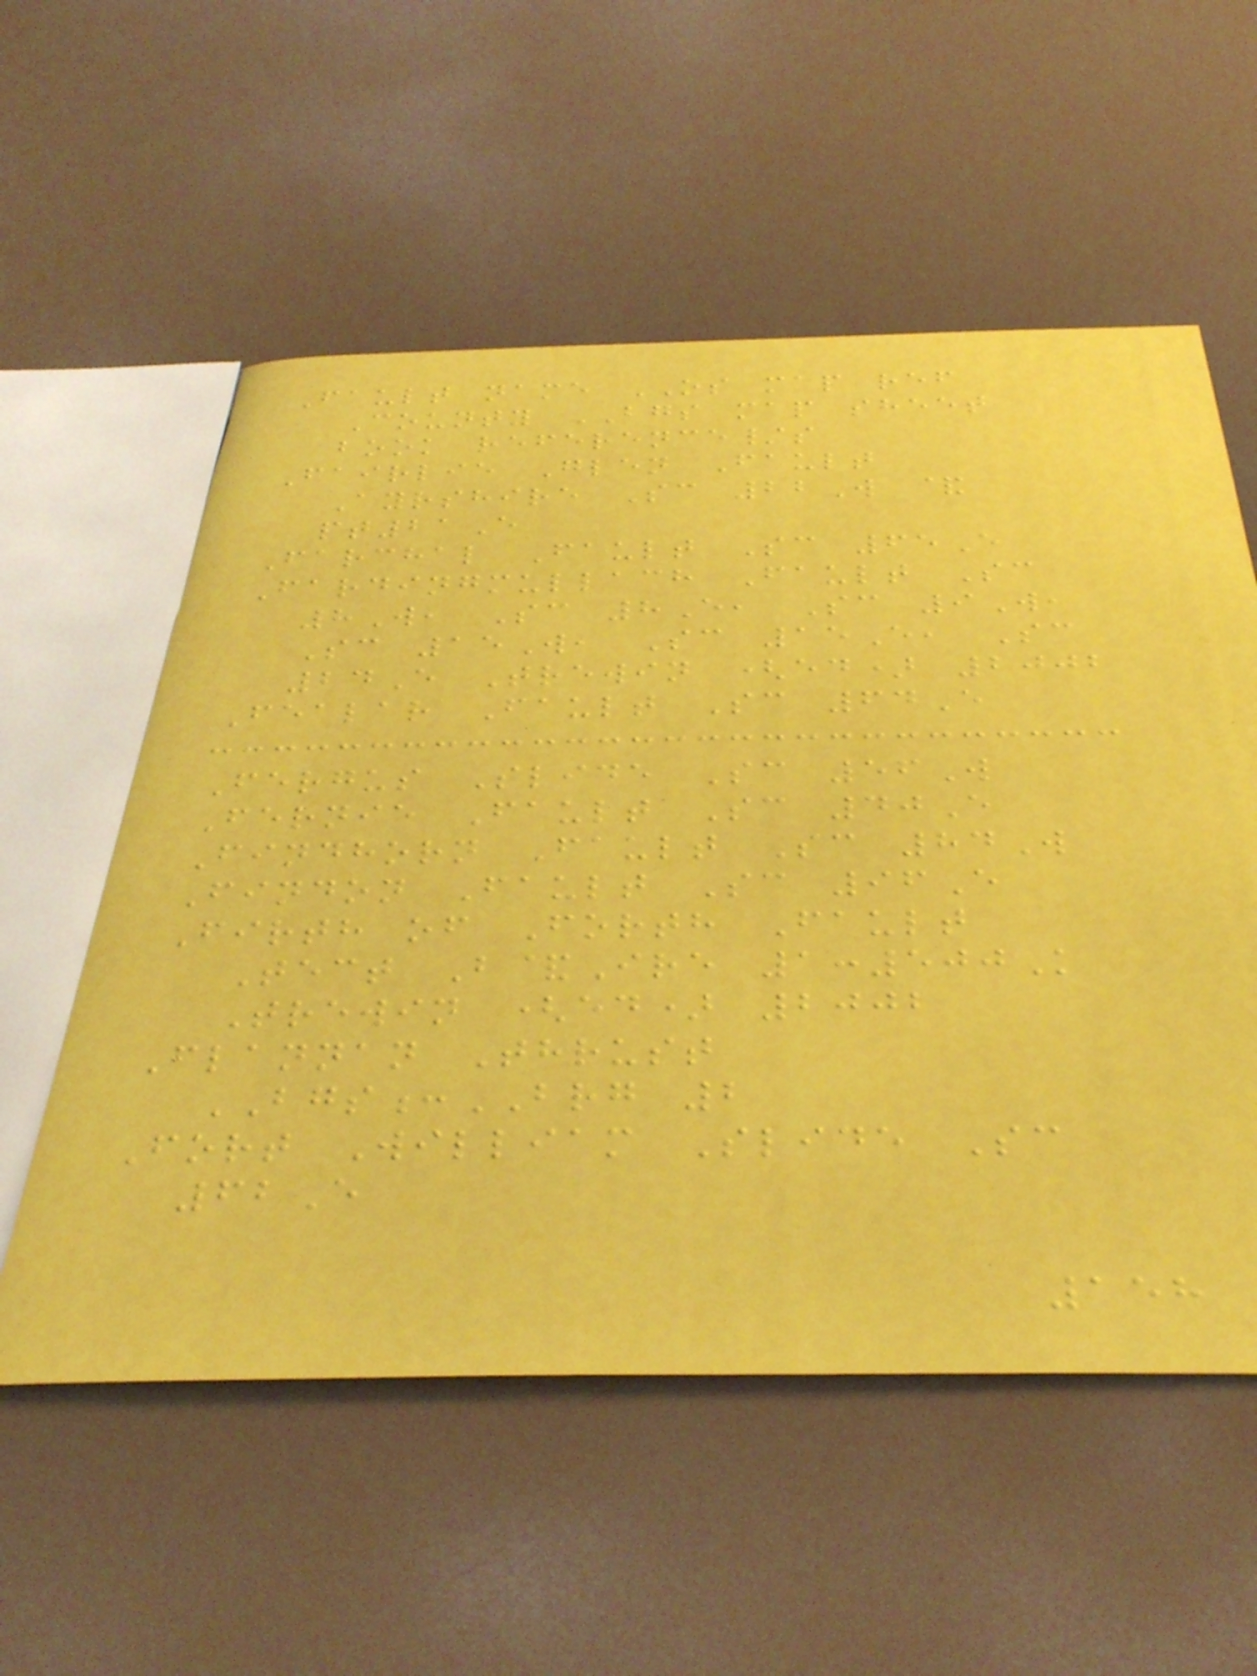Fault name OS map ref
County BGS map sheet
book reference/s
Fairlie Glen Fault
Ayrshire Sc 22W &
pt21E
Farchal Fault Sc 65E
Fardingmullach Fault Sc
8W, Sc 8E, Sc 9W,
Sc 15W, Sc 15E, Sc
24E Trewin (ed) 2002
Fealar Fault Sc 64E
Fergus Slide Sc 56W
Fernie Fault Sc 40E
Findhorn Fault Sc 84W
Findon Fault Sc 96E
Firth of Forth Fault
Tect B&Ire 1:500K
Trewin (ed) 2002
Flannan Thrust
BGS:BRG 2
Fort William Slide Sc
62E
158
